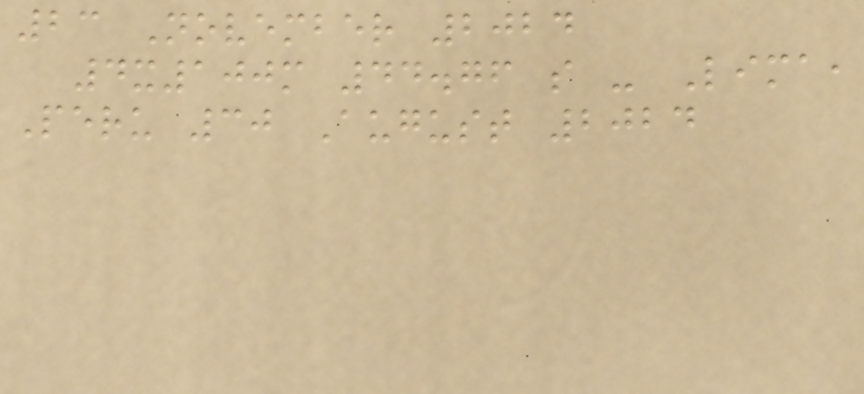23 November 2024
4x100m 44.76 s - Lima,
Peru 30 August 2024
